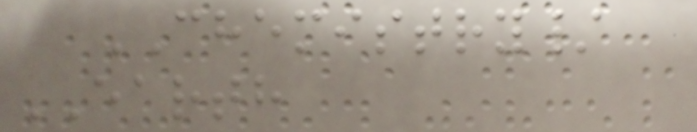CHEMISTRY/
EARTH
